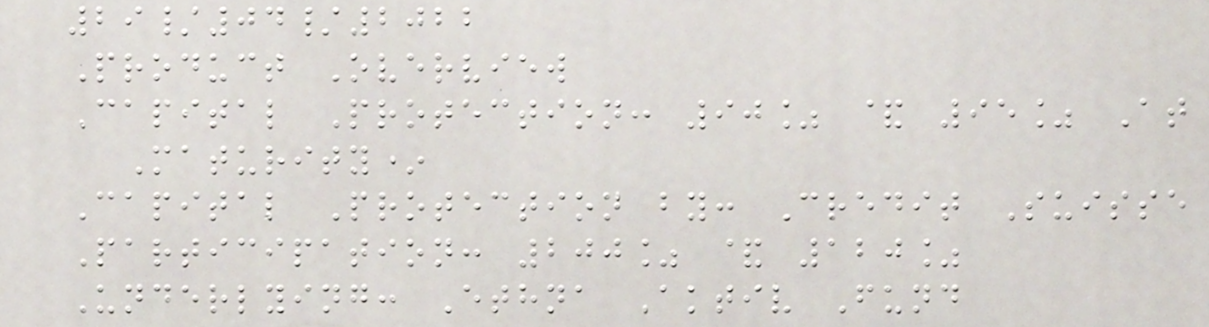29/04/2022
Product Overview
Capital Protection: 90% & 95% At
Maturity*
Capital Protection by: Credit Suisse
Participation: 200% & 120%
Underlying: Ethna Aktiv Fund
